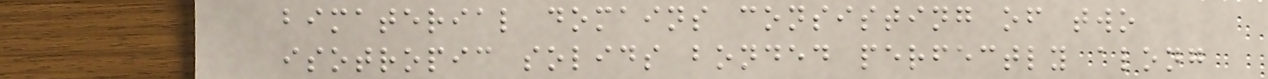bimaterial domains consisting of two
isotropic solids bonded perfectly along
